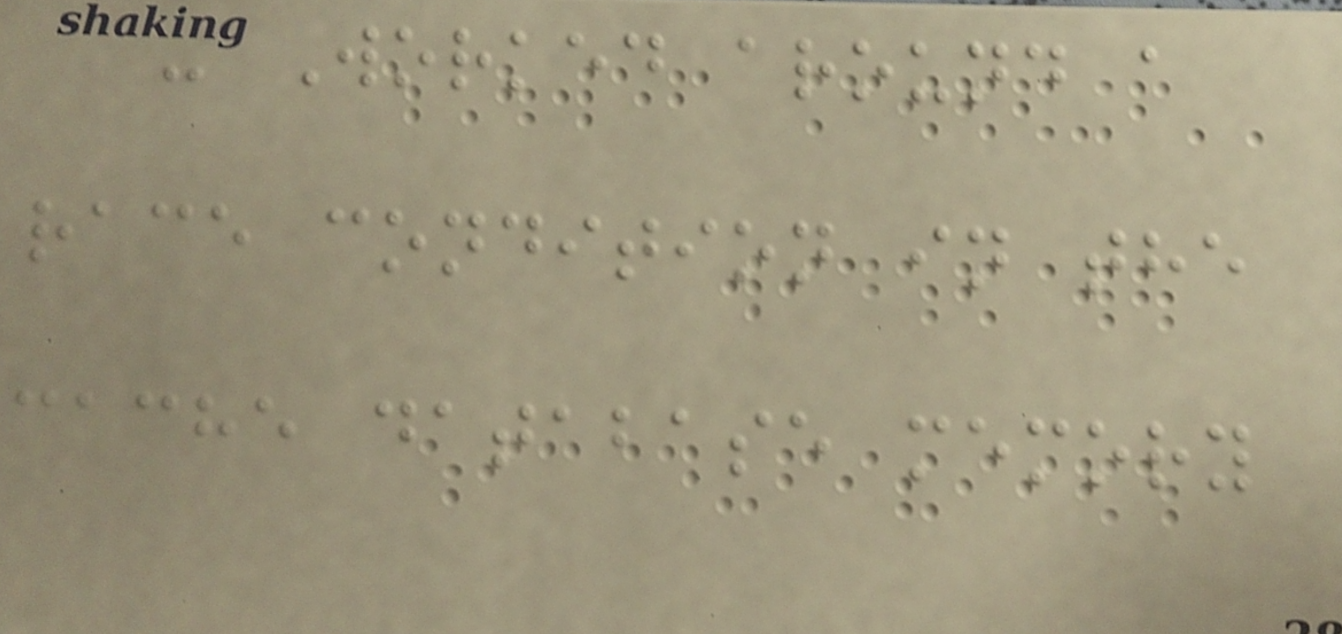- Worked around a
race condition in the
cache database memory
